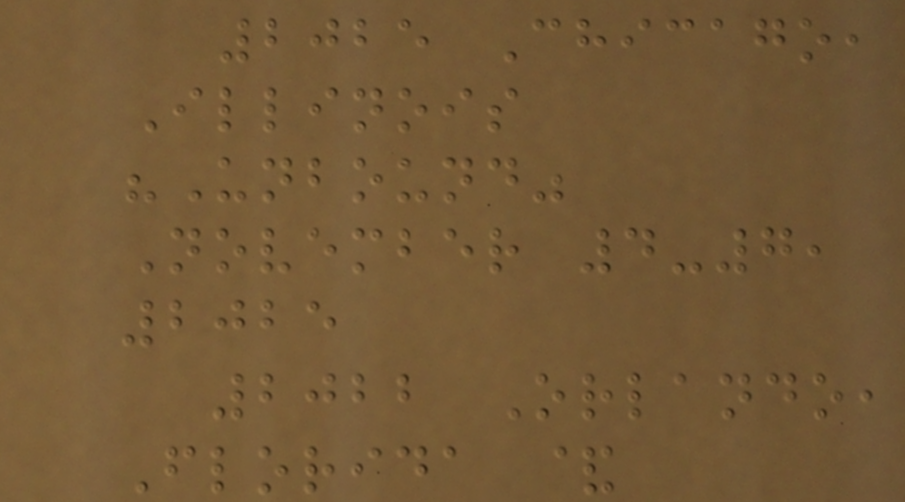2025 Chicago,
Illinois
"Unbound"
November 4-7,
2025
2022 Orlando,
Florida &
